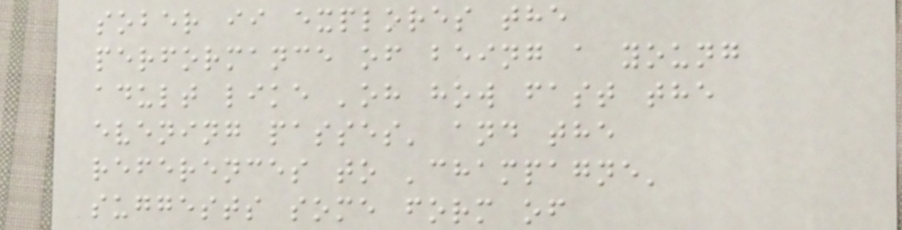sober ii explores the
performance of being a young
adult like 'oh how fast the
evening passes' and the
references to 'champagne'
suggests some form of
